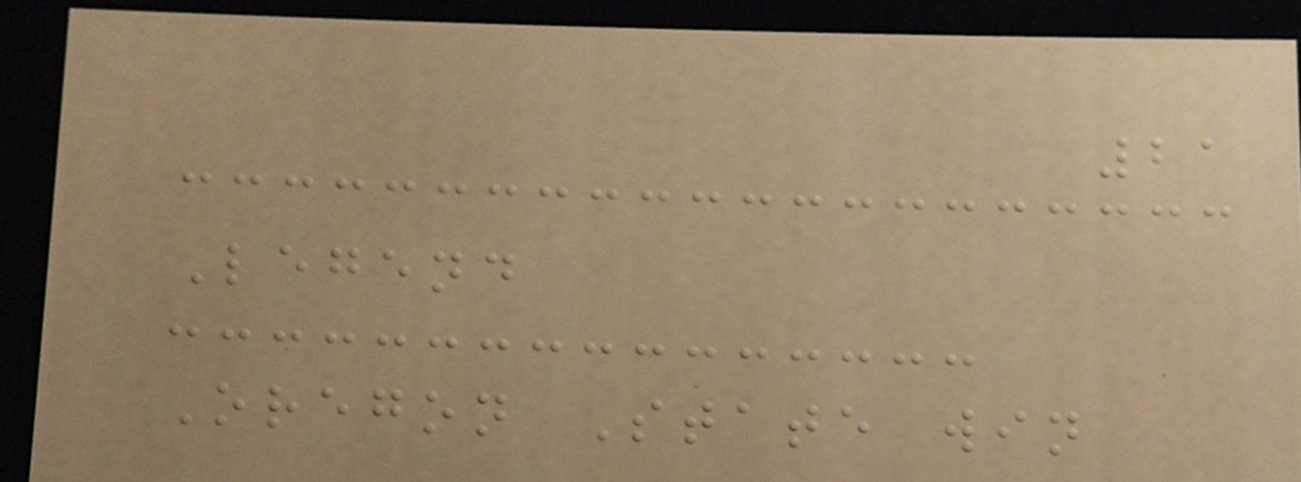21
Legend
Oregon State win
